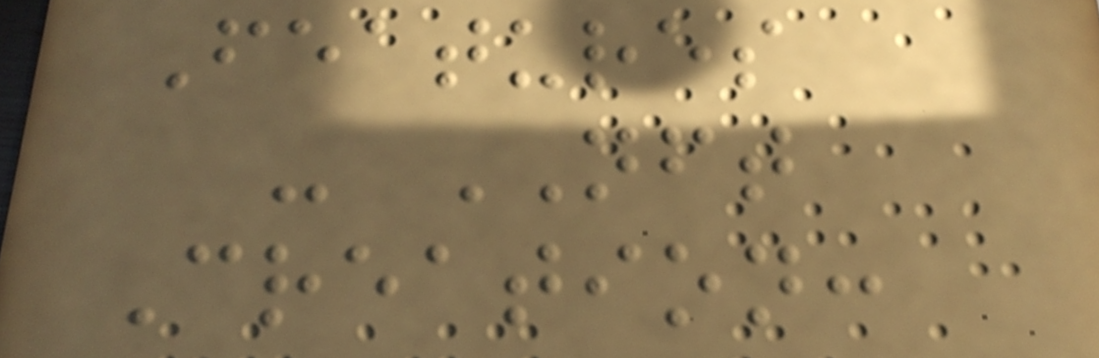Features
- NFT
Creation:
